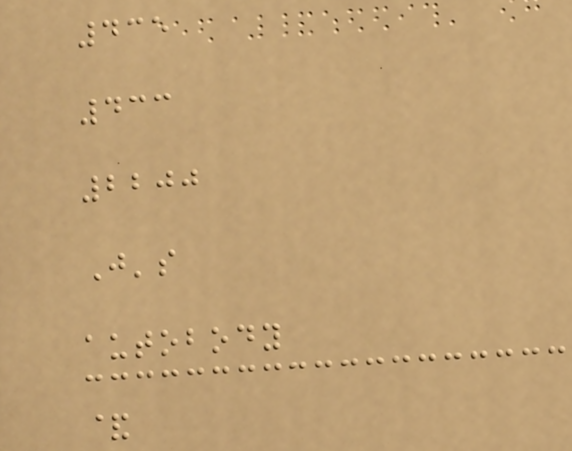435
433
2200
J's
autobody
&
